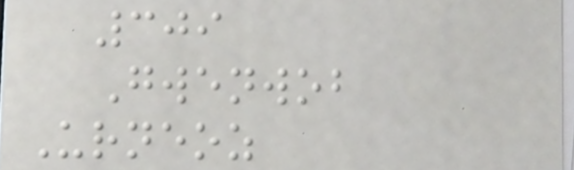309
Gwenwob
Urneoz
